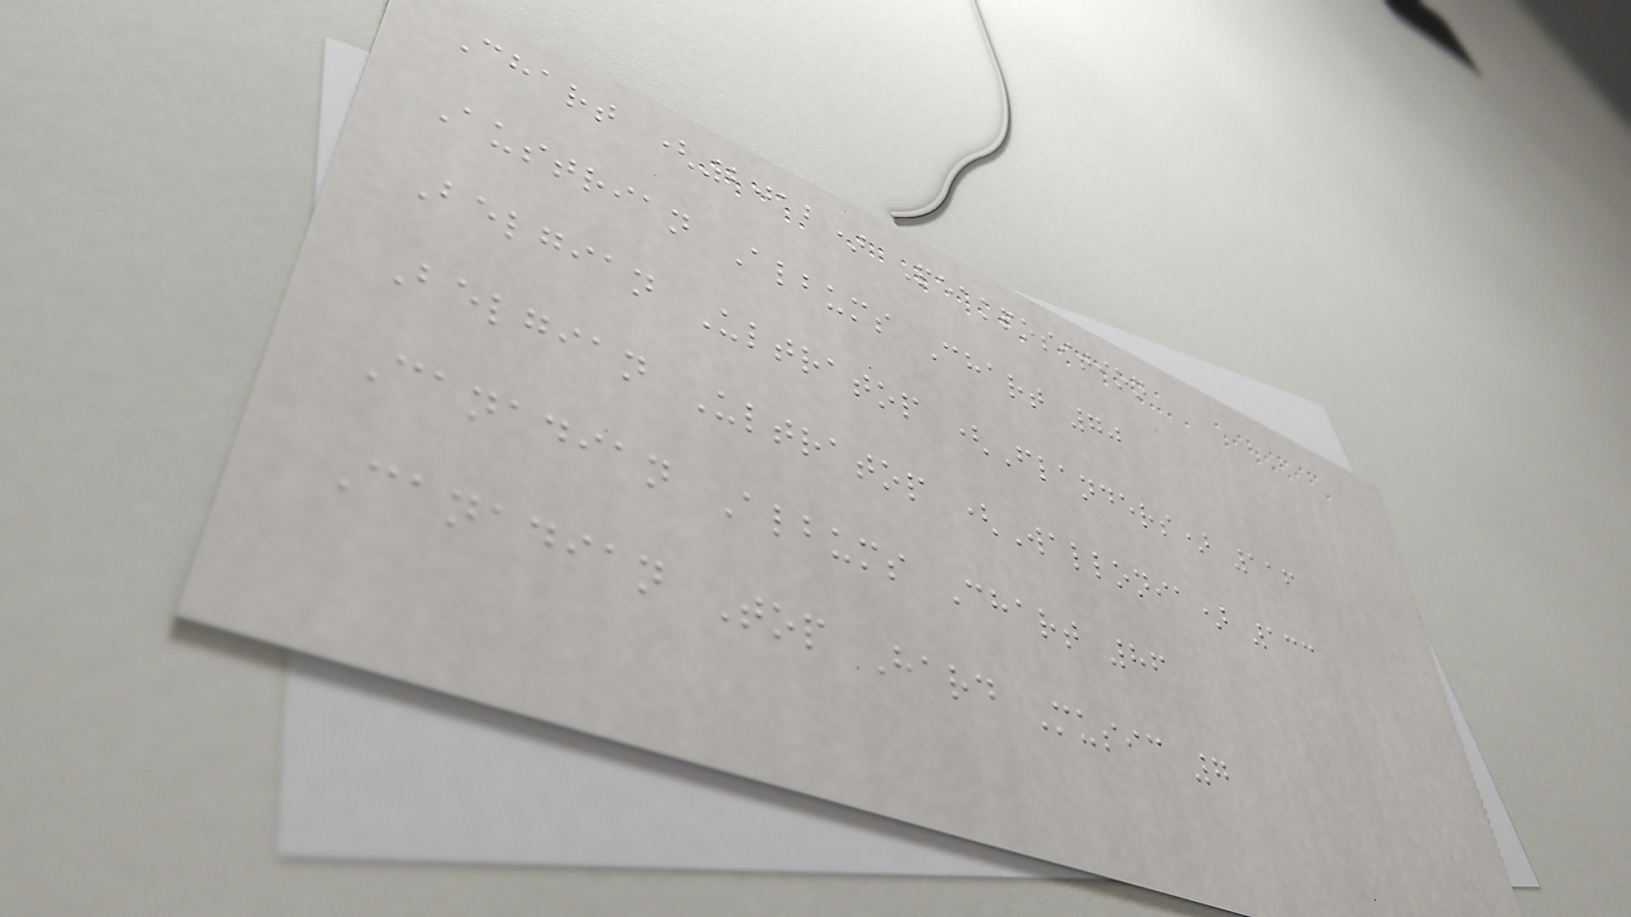Chart (2012) Peakposition
Austrian Albums Chart 70
Belgian Ultratop (Flanders) 116
Belgian Ultratop (Wallonia) 133
Canadian Albums Chart 86
Canadian Top Hard Music 7
